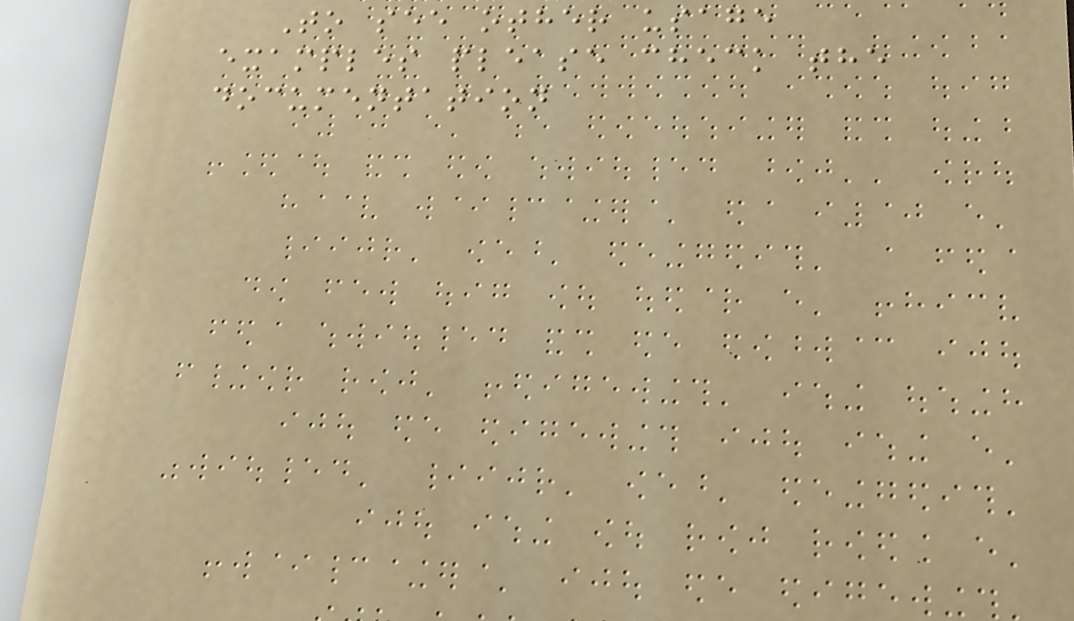To see other usage
examples please check the
documentation
